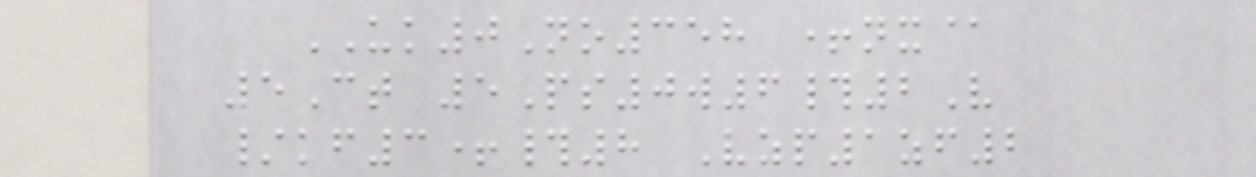UK0No358 +nx@
5Ct 5Ps0w6#2V
/kf3+#8 Vzp1zf2
